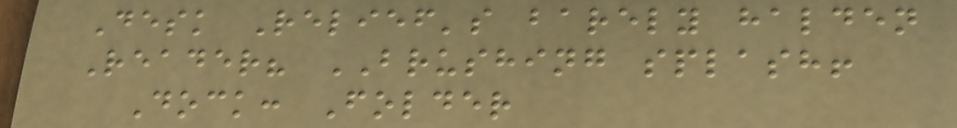Desk Relief's barely halden
Reader? BRUSHING splash!
Dock: Folder
